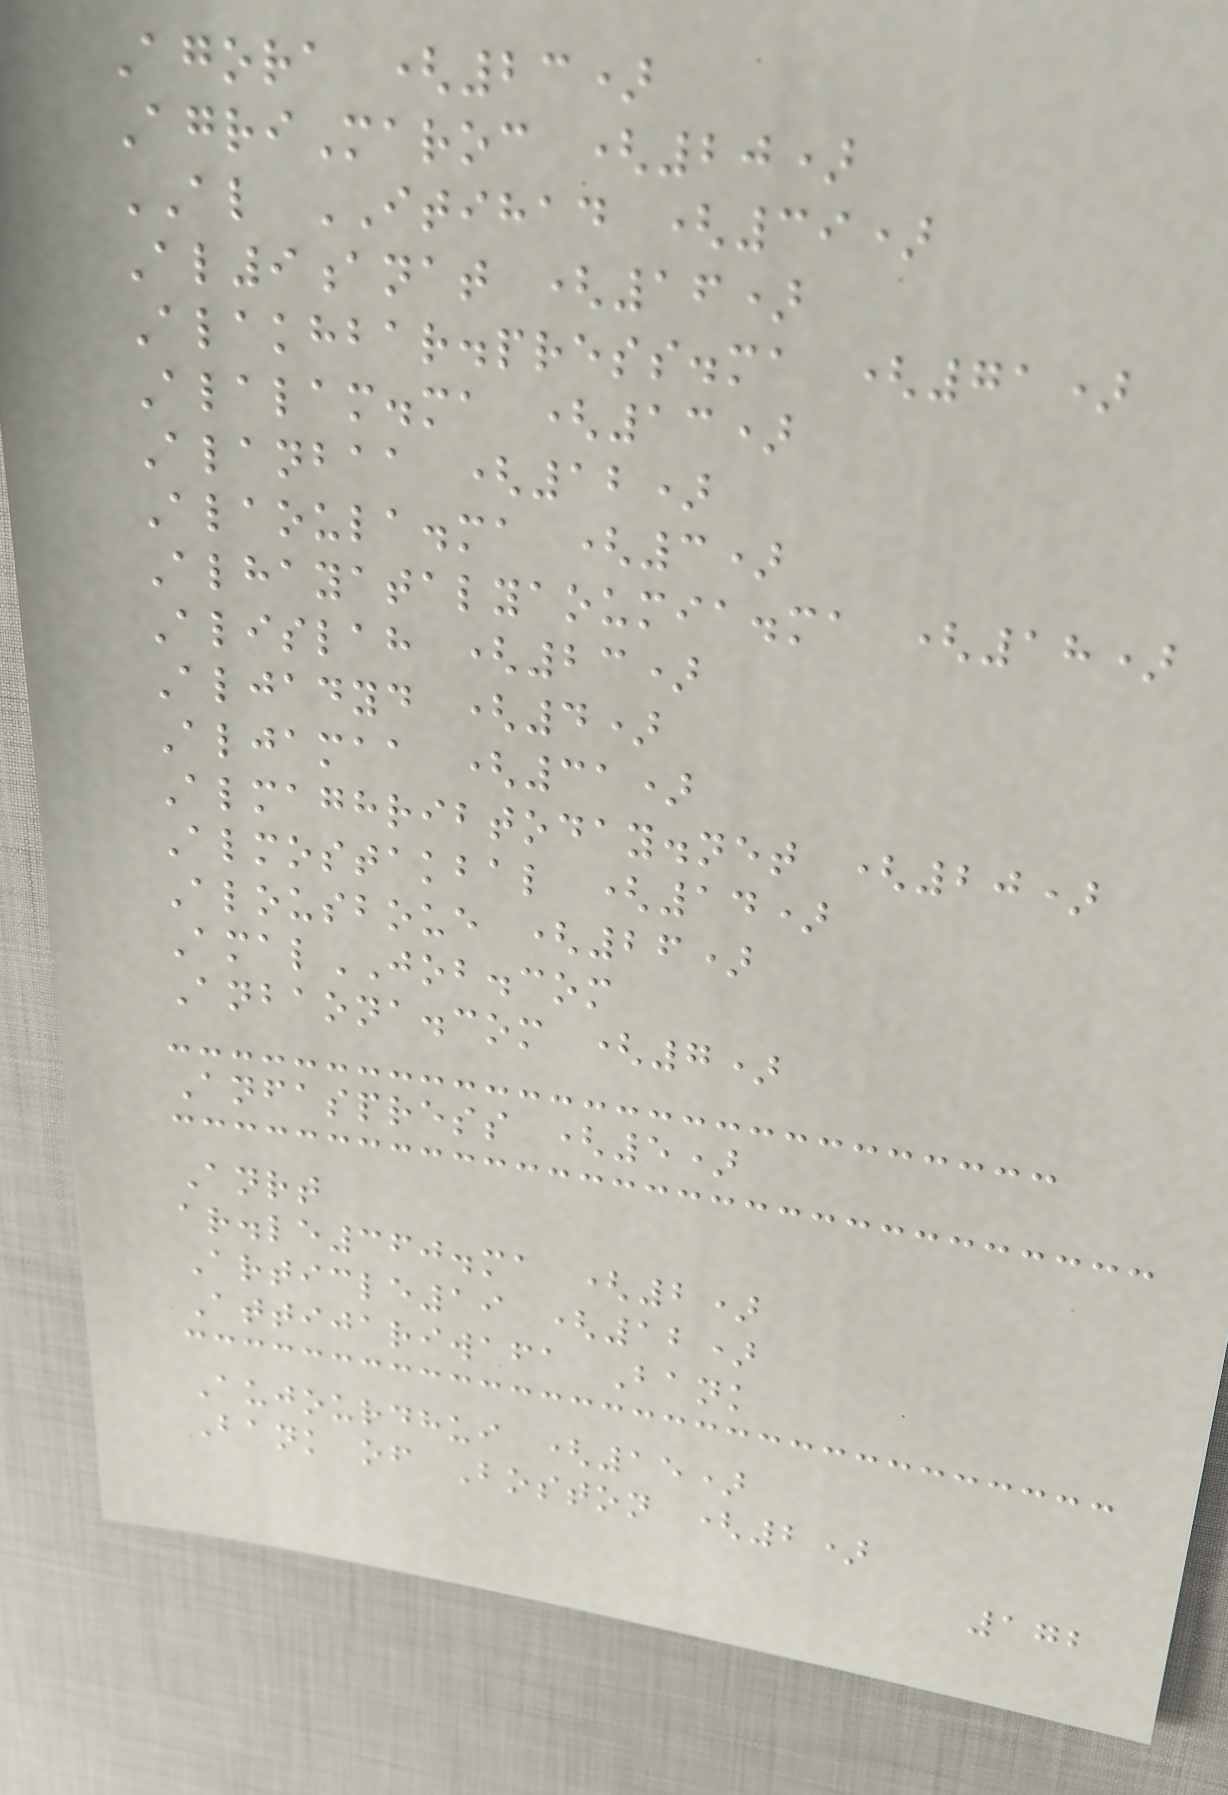Agora (23)
AgriMaroc (20)
AL ITIHAD (39)
Al9anat (16)
Alakhbar.press.ma (71)
Alalam.ma (13)
Alanbaa (12)
Alaoula.ma (3)
Alhayatalyaoumia.ma (18)
Alislah (23)
Aljadyd (4)
Aljamaa (31)
Almaghribtoday.net (20)
Almostakbal (14)
Alousboue (26)
AmalJOB.com
Anbaona.com (7)
Anfaspress (5)
Anrt
ar.le360.ma (2)
Article19 (12)
Attijariwafa Bank
Aujourdhui (15)
Bank of Boston (2)
172
